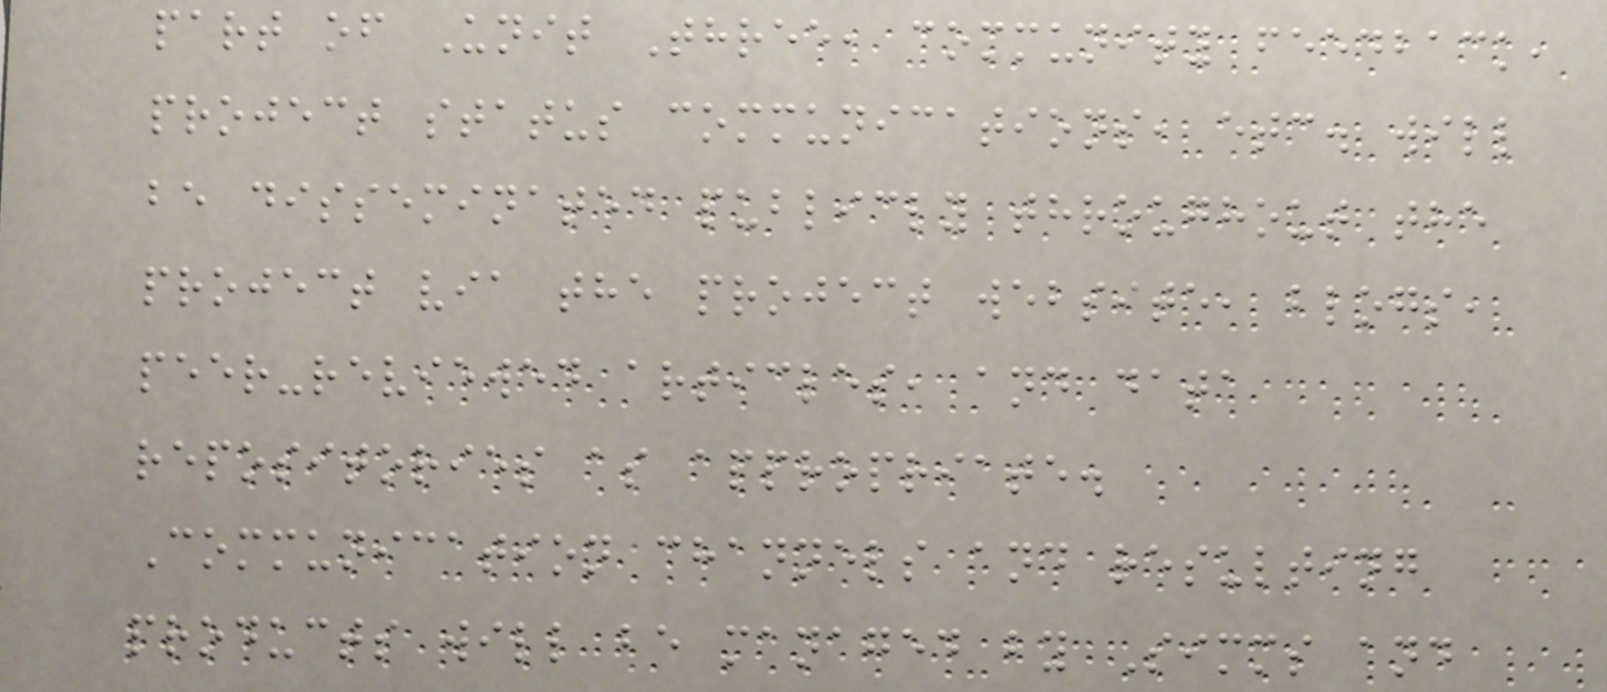part of Unit Three, community feedback,
project status communications, etc. will
be disseminated publicly throughout the
project via the project website, blogs,
peer-reviewed articles, and data
repositories as appropriate.
Communication channels and resulting
products will be managed by Simms and
